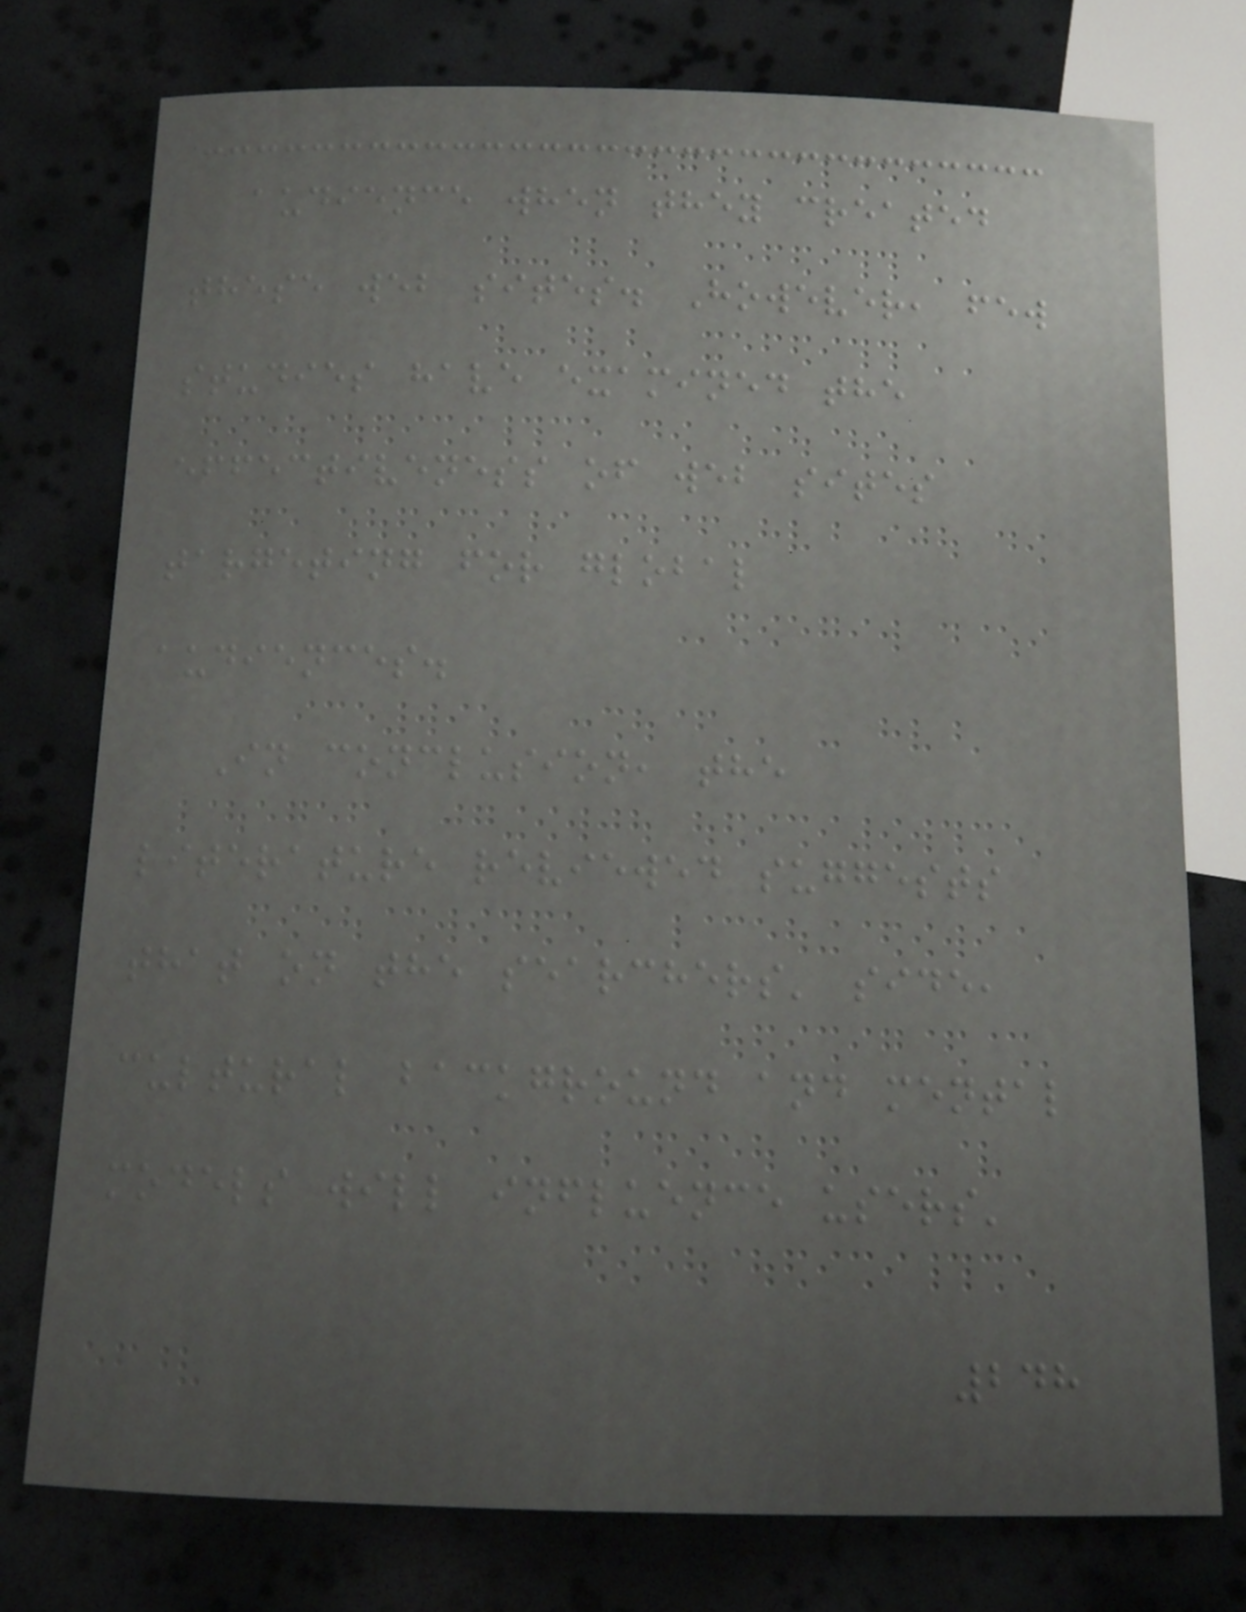audience when they created
these web sites. However, few
studies have examined the
effectiveness of web sites
targeting for global
audiences.
In conclusion, the
literature reviewed suggests
that on the searchers' side,
cultural background and mental
models will influence users'
248
